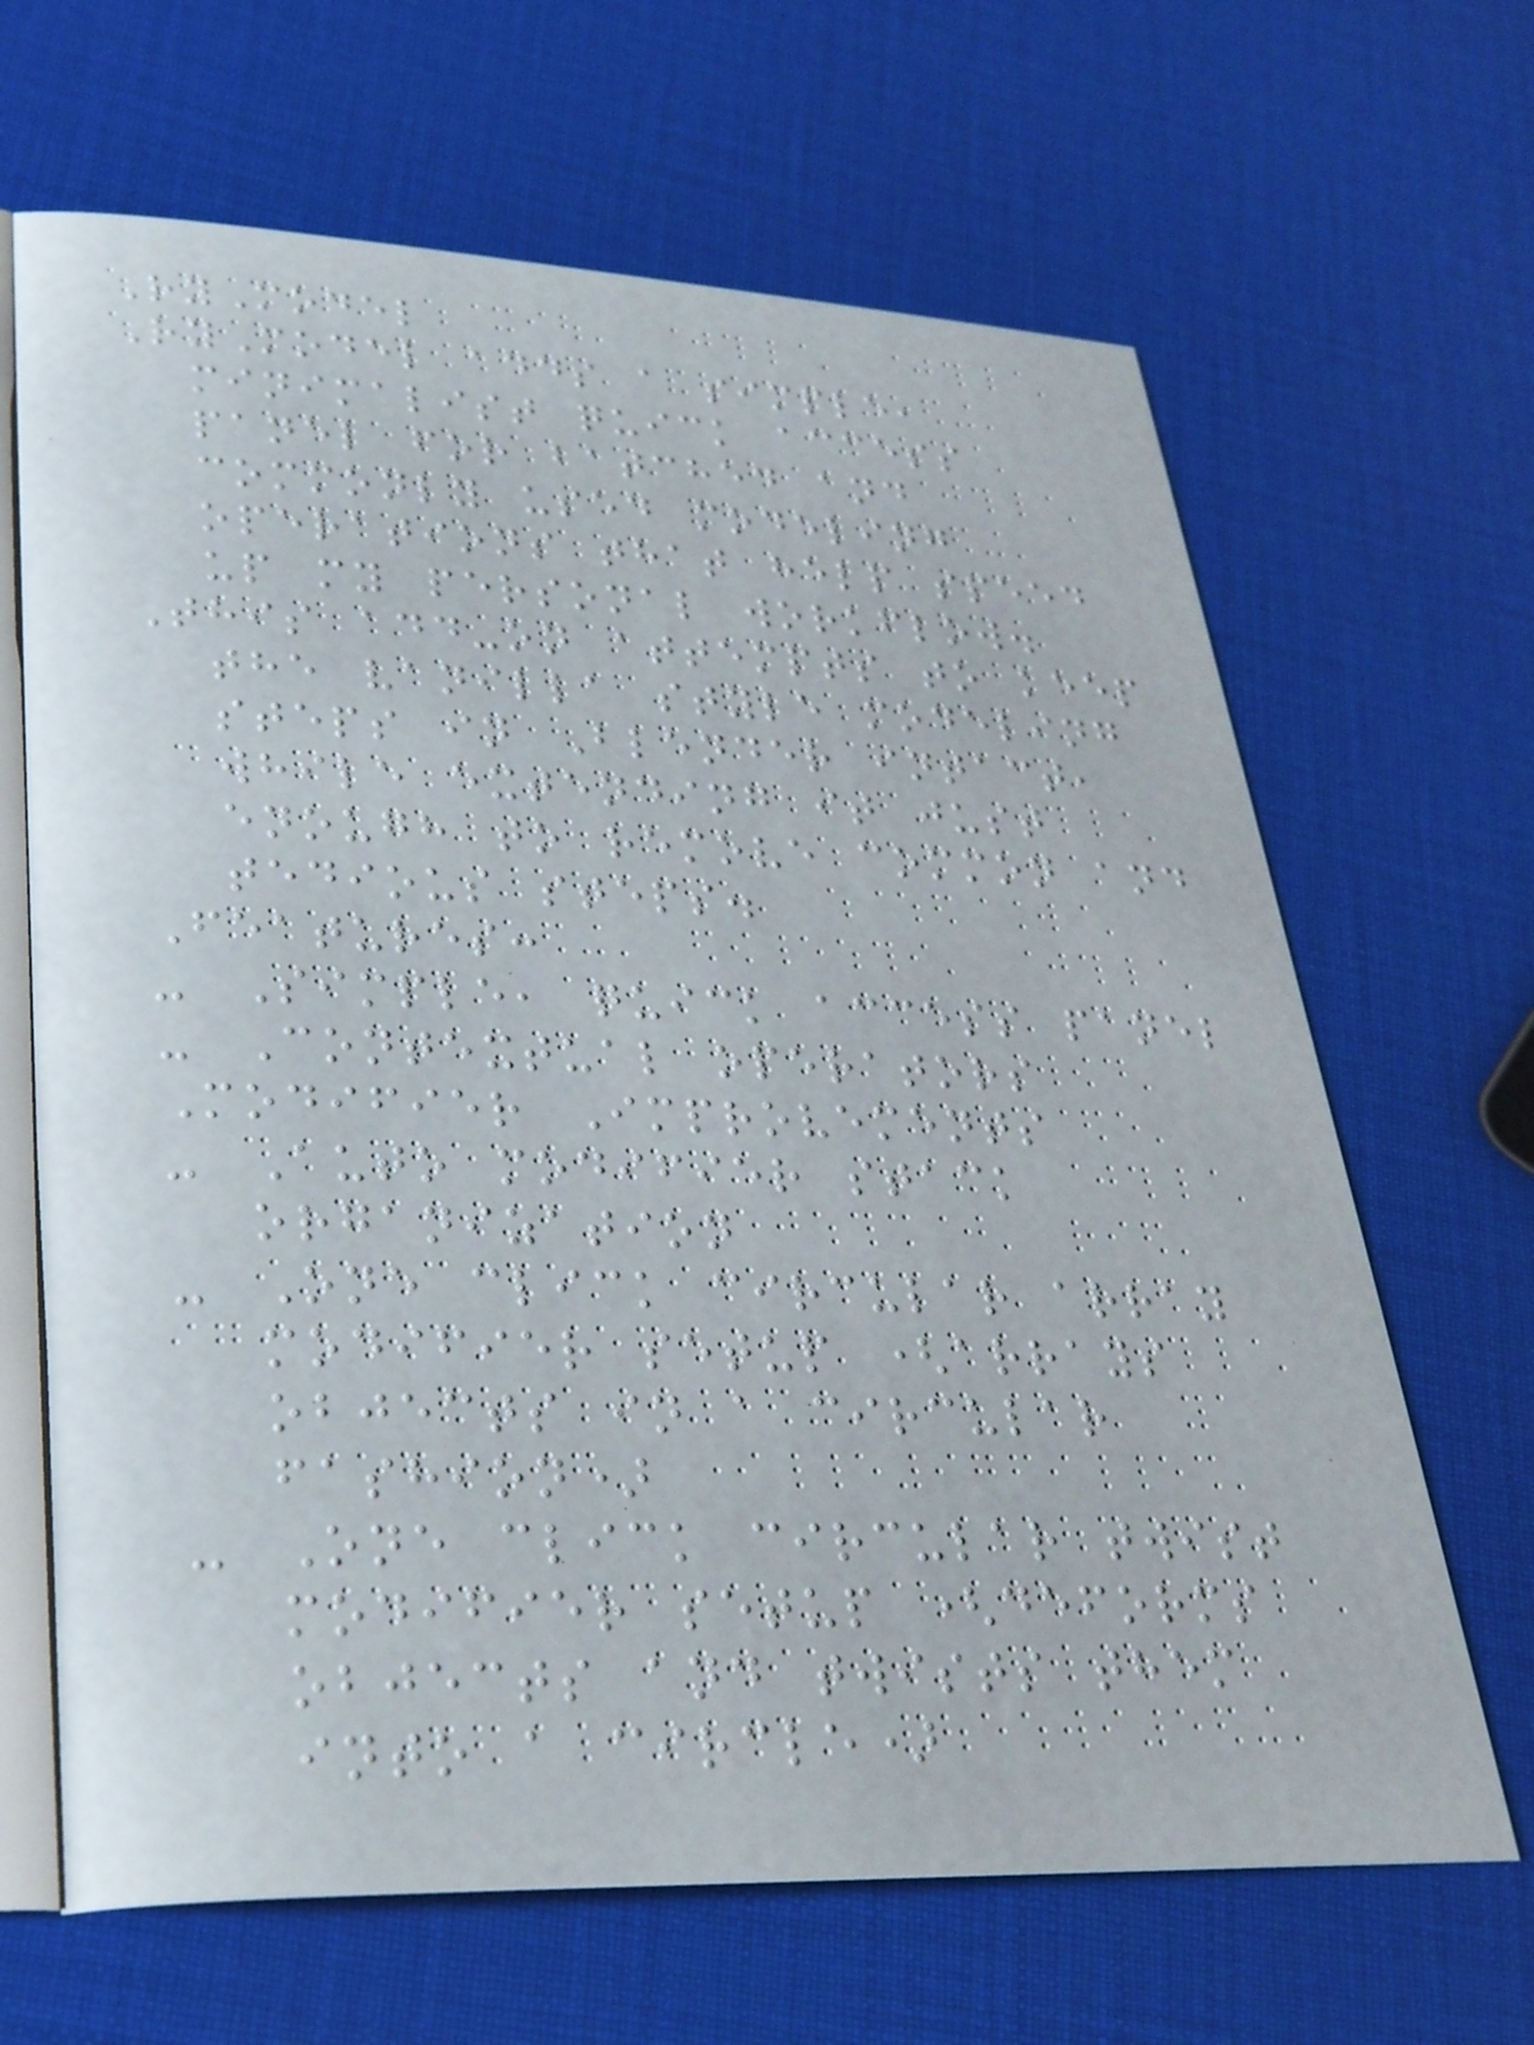RyModel
RyModel adds a simple,
minimalist quick access
panel for batched and
commonly used modeling
operations that help speed
up my personal workflow.
This add-on attempts to keep
the vanilla style modeling
steps in Blender intact,
while extending it just
enough to remove common and
tedious steps.
Features:
- Simple, quick access panel
- Contextual operators
Modifier Improvements
- Auto modifier stack
organization
- One click circular array
modifier setup (arrays
objects in a circular
fashion)
- One click circular twist
modifier setup (deforms
objects and twists them
into a circle)
